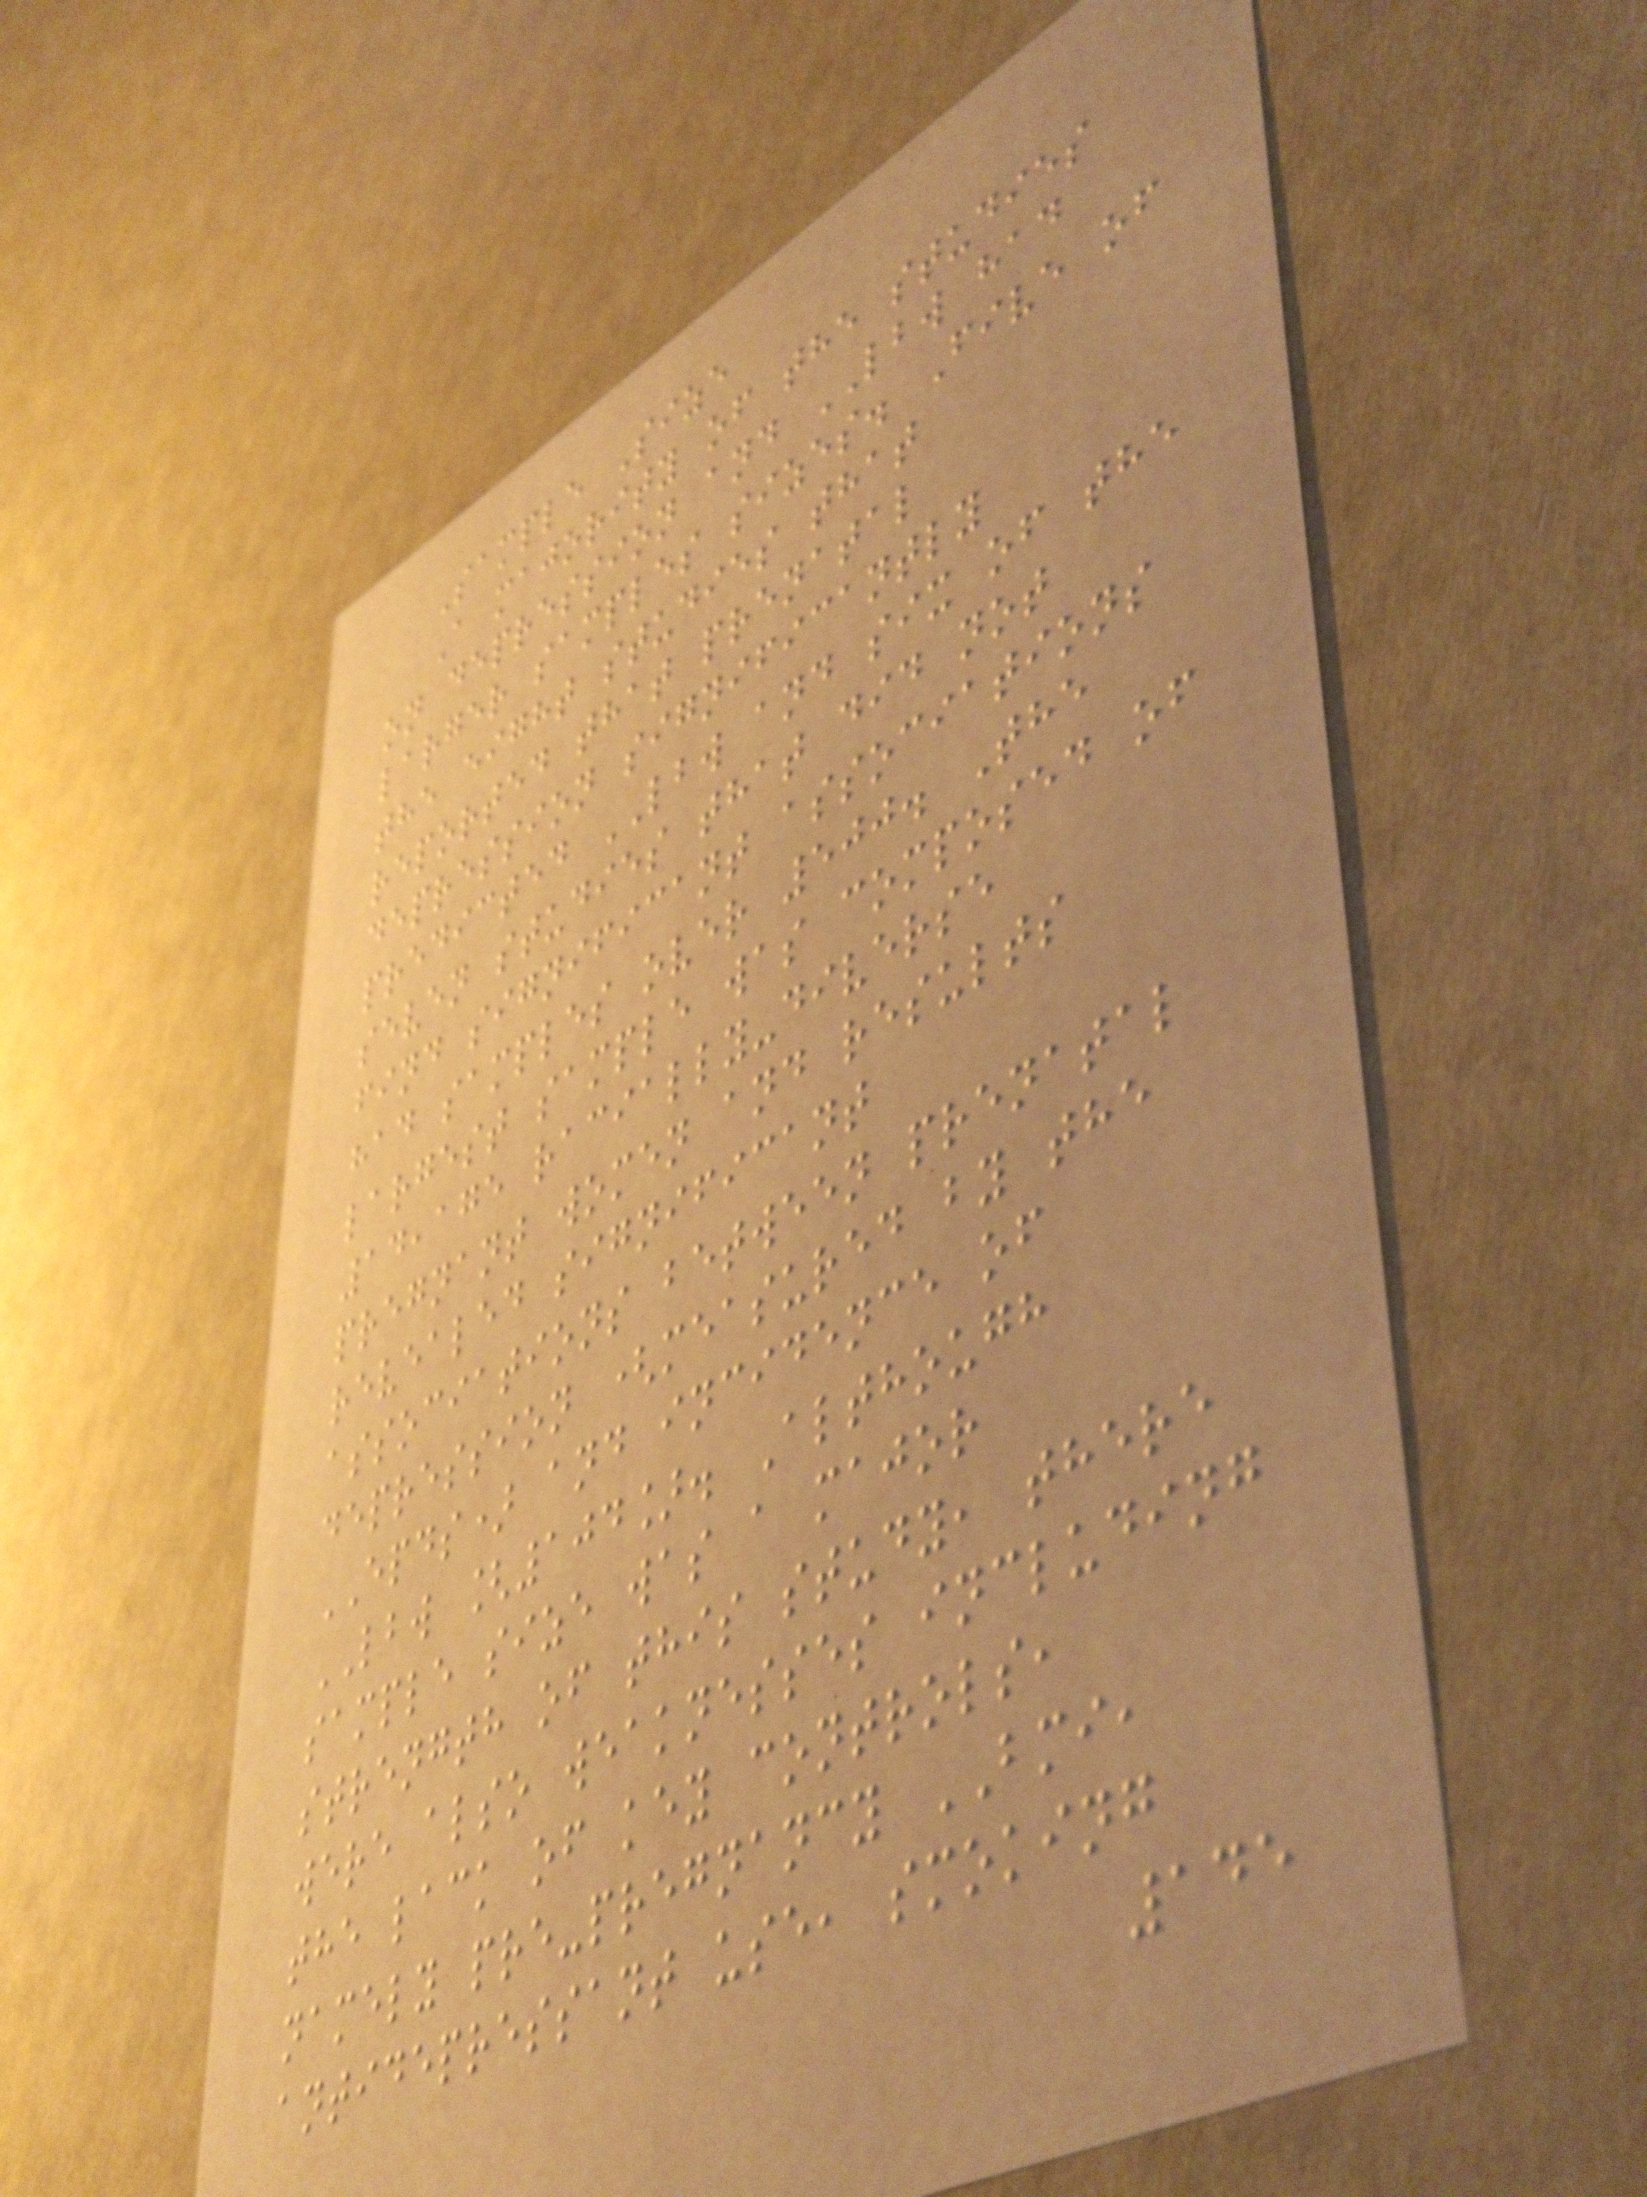Sample Size
A majority of the studies
on depression and LBW had
larger samples sizes. Five of
the eight studies that
reported that prenatal
depression significantly
predicted LBW and six of the
seven studies that did not
find significant associations
had samples over 500. The
largest sample was composed of
14,175 racially-diverse
pregnant women and results
revealed significant
associations between prenatal
depression (measured by the
EPDS) and incidence of
LBW [104]. Although
sample size was a major
strength of this study, there
were also weaknesses including
the lack of key controls,
namely pre-pregnancy BMI,
antidepressant use, smoking
145
